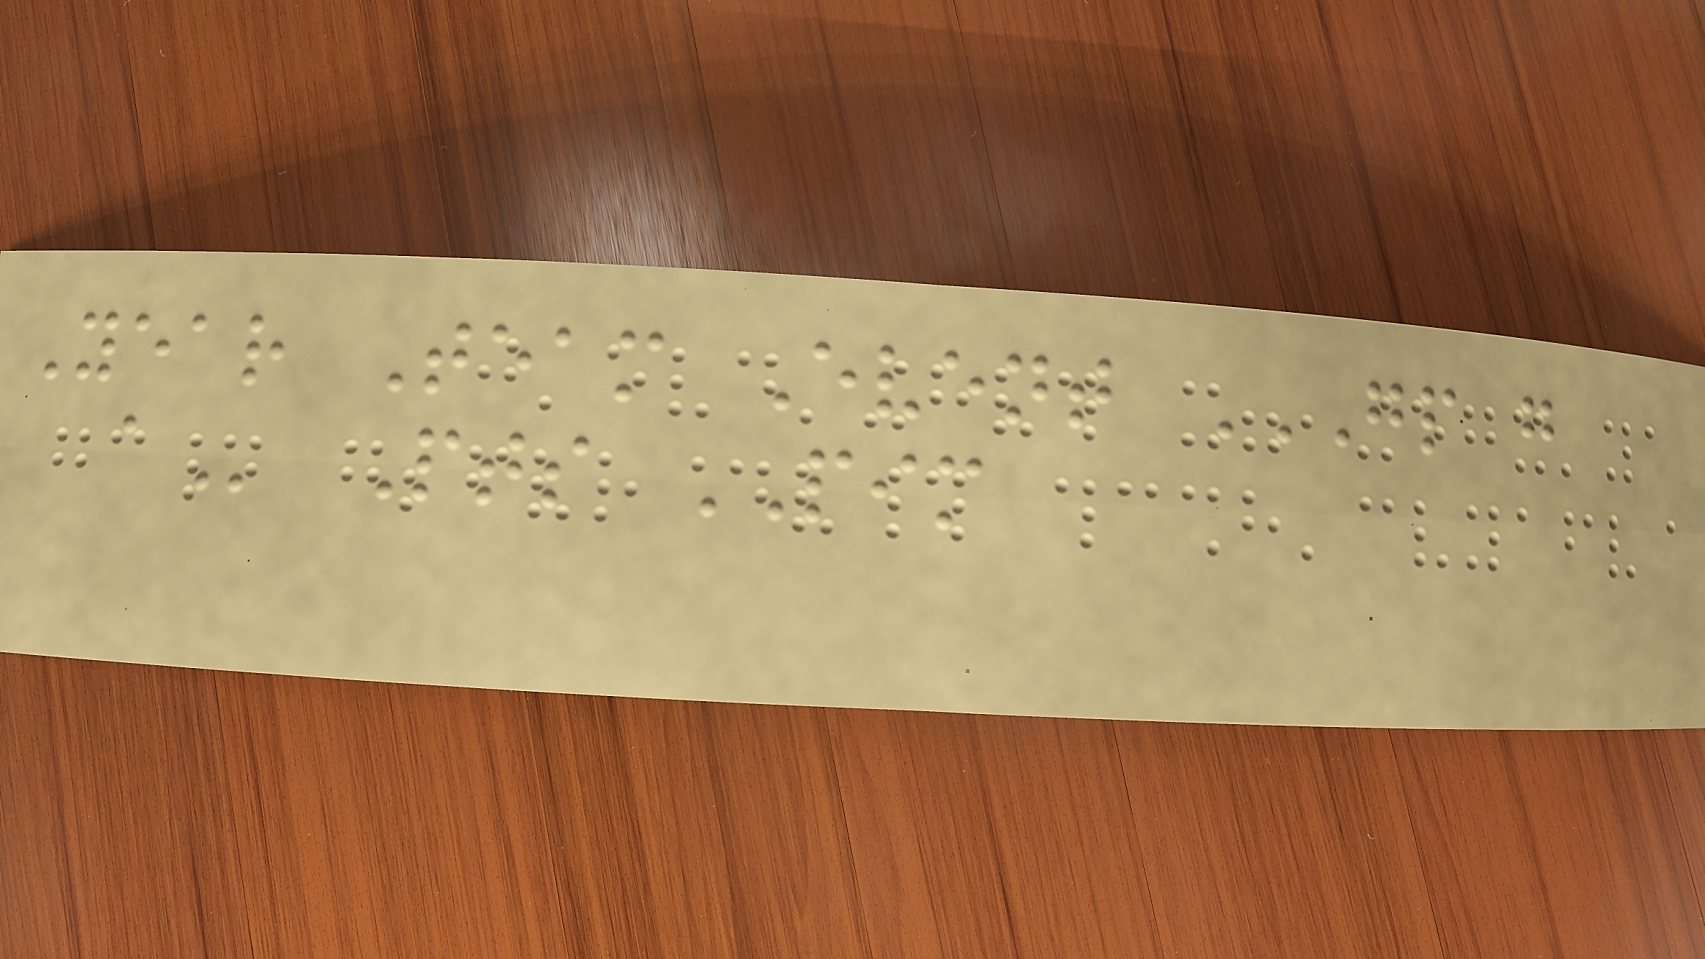Year Team Event GP G
A Pts PIM
